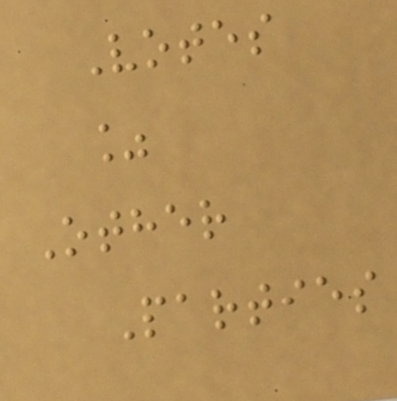Votes
%
Other
Parties
